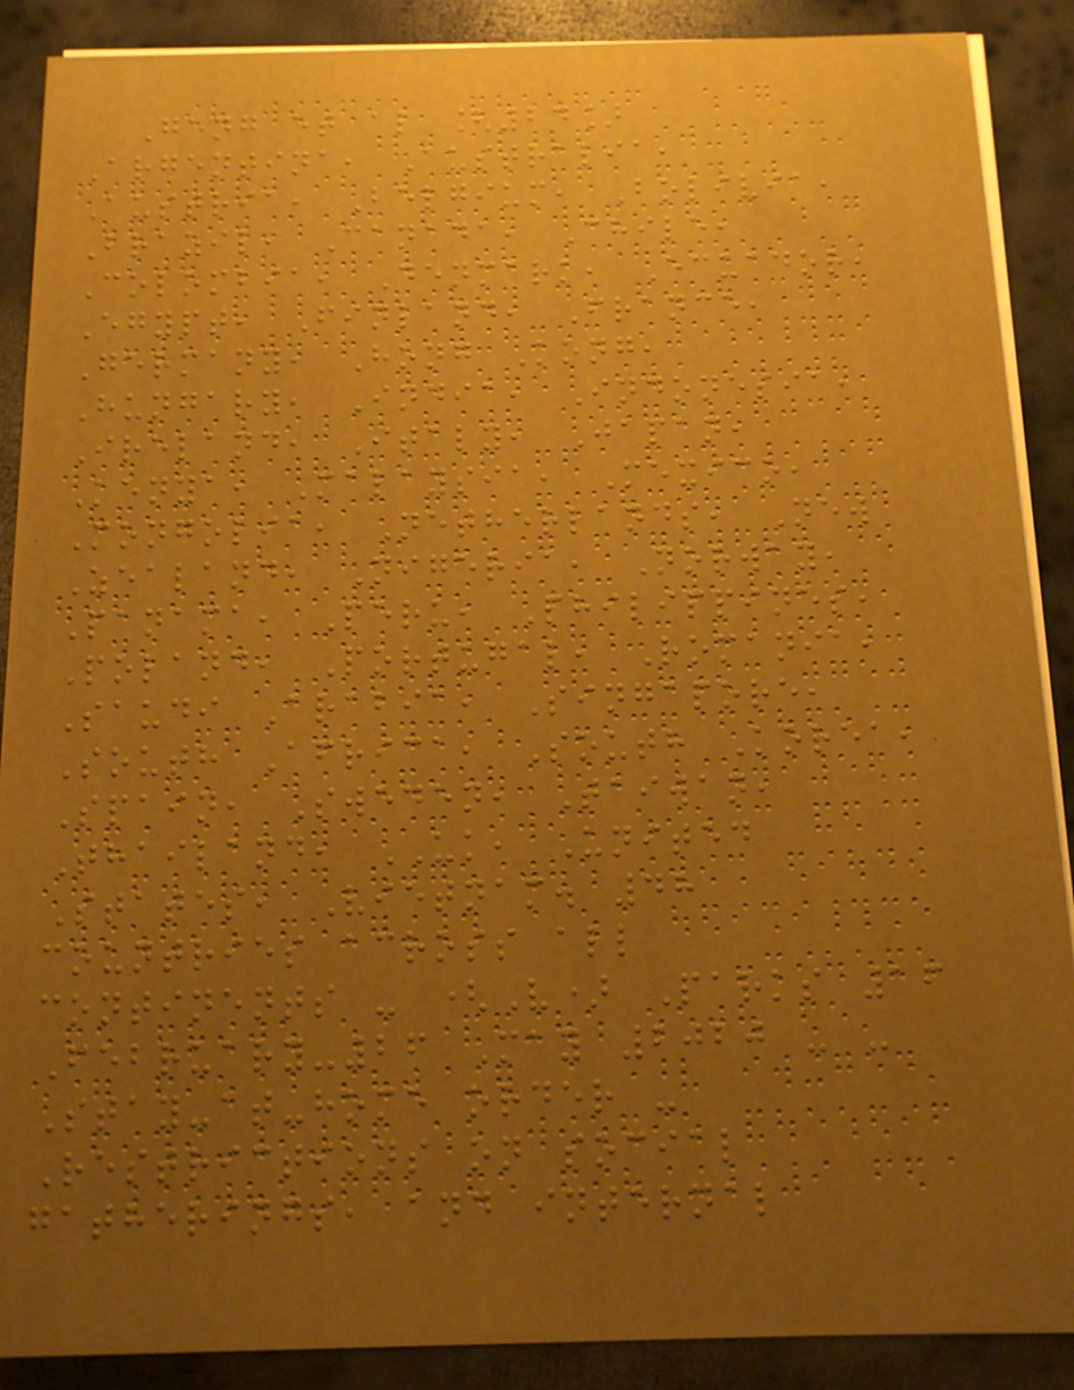Geng et al [24]
Argentina, Australia,
Austria, Belgium, Bolivia,
Brazil, Canada, Chile,
Colombia, Denmark, Ecuador,
Egypt, Finland, France,
Germany, Hong Kong,
Hungary, India, Indonesia,
Ireland, Italy, Japan,
Kenya, Malaysia, Mexico,
Mongolia, Netherlands, New
Zealand, Nigeria, Norway,
Panama, Peru, Philippines,
Poland, Portugal, Romania,
Saudi Arabia, Singapore,
South Africa, South Korea,
Spain, Sweden, Taiwan,
Thailand, UK, United
States, Vietnam. 48
countries across all
continents - (V) Parks 16
February-26 May 2020 - -
Stay-at-home order -
Restrictions on social
gatherings, and internal
